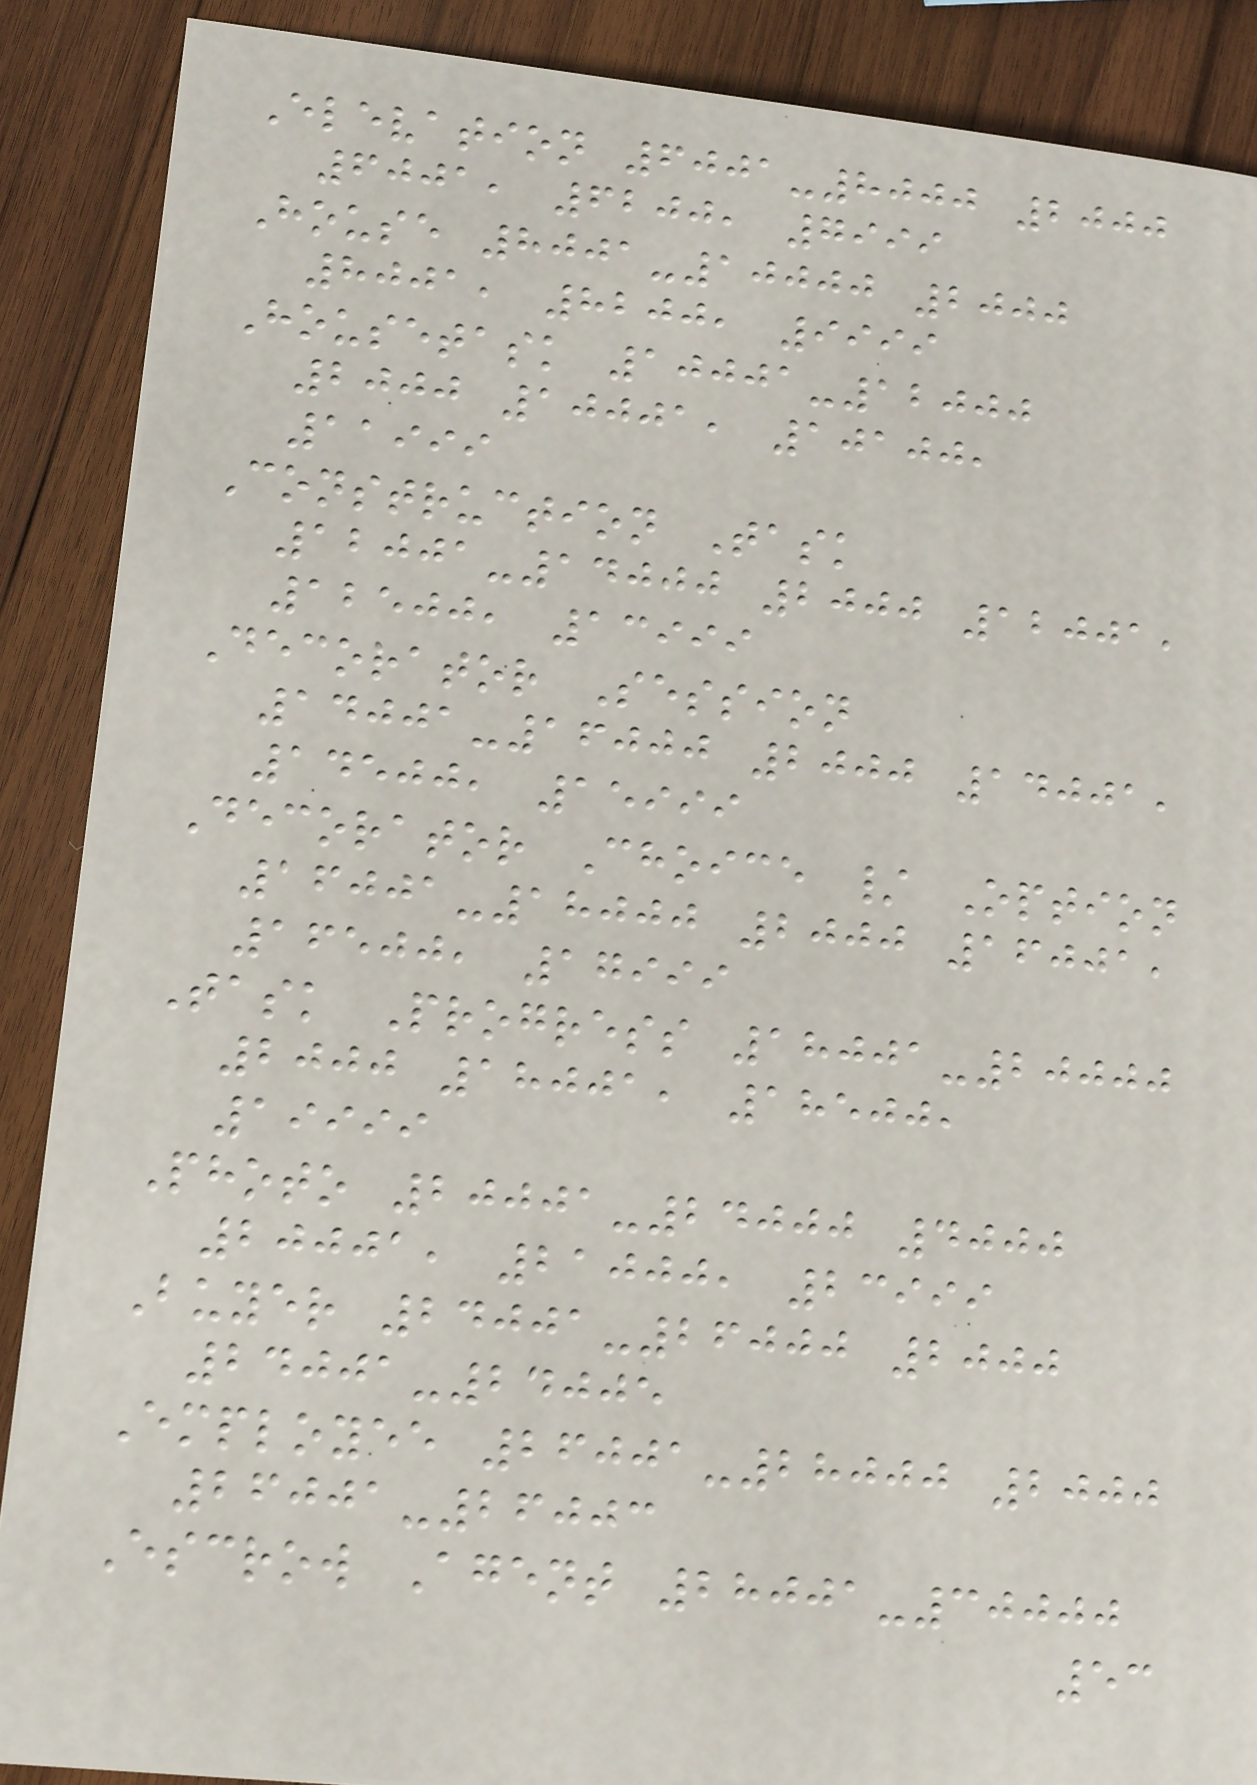Elevation 6001-8000 2000
6001, 6200, 7999
House 8001-10000 2000
8001, 8200, 9999
Housetask 10001-12000
2000 10001, 10100,
11999
Construction Task
12001-14000 2000 12001,
12500, 13999
Decorator Session
14001-16000 2000 14001,
14500, 15999
Decorator Choice / Option
16001-18000 2000 16001,
16500, 17999
Task Progress 18001-20000
2000 18001, 18500,
19999
Photo 20001-24000 4000
20001, 21000, 23999
Buyer 24001-26000 2000
24001-24005
Employee 26001-28000 2000
26001-26003
Escrow Agent 28001-30000
53
